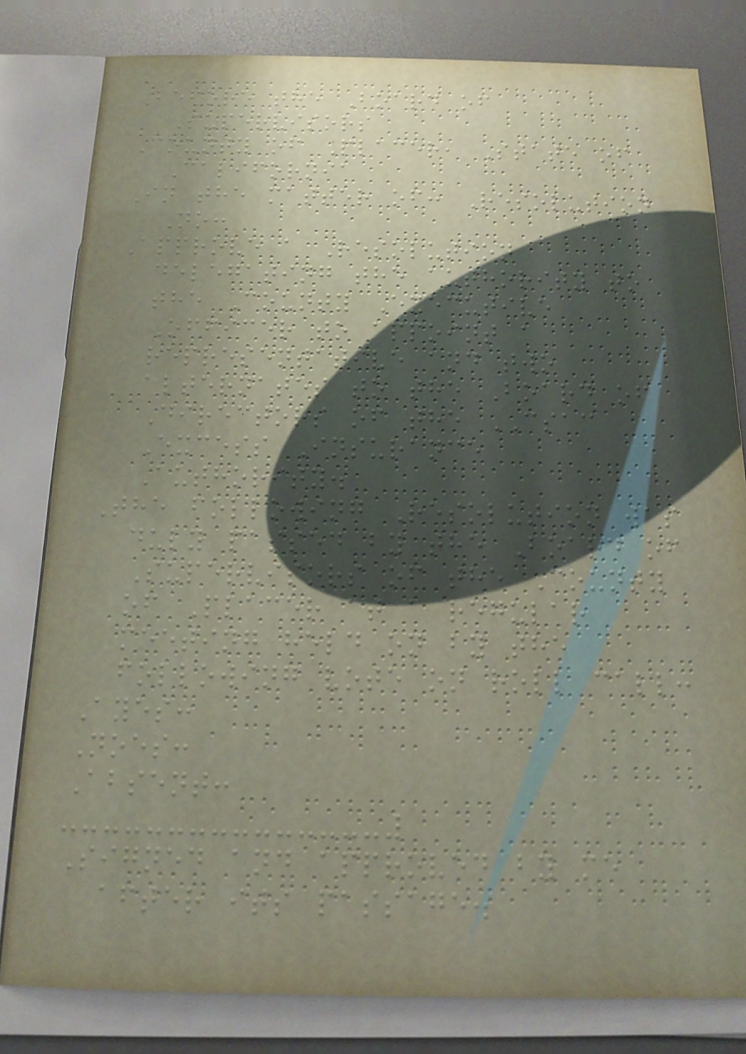Before the Board of
Supervisors
County of Placer, State of
California
In the matter of: Resolution
No:
Approve a Resolution
delegating the authority to
the County Executive
Officer to appoint a
representative and two
alternates to the Board of
Directors of the CSAC
Excess Insurance
Authority.
The following Resolution was
duly passed by the Board of
Supervisors of the County
of Placer at a regular
meeting held on by the
following vote on roll call:
Ayes:
Noes:
Absent:
Signed and approved by me
after its passage.
